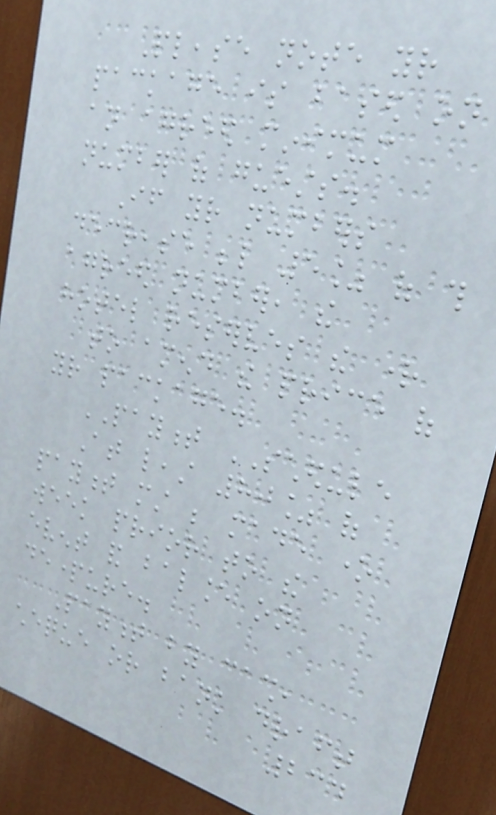Please note your
package is based on
an agreed minimum
number of guests.
If your numbers
decrease below 5% of this
agreed number, the
hotel reserves the right
to amend the price of
your package.
PAYMENT SCHEDULE
At least 80% of
payment must be made one
week prior to the
event and balance on
departure.
Payment by cash,
cheque or bank draft
234
